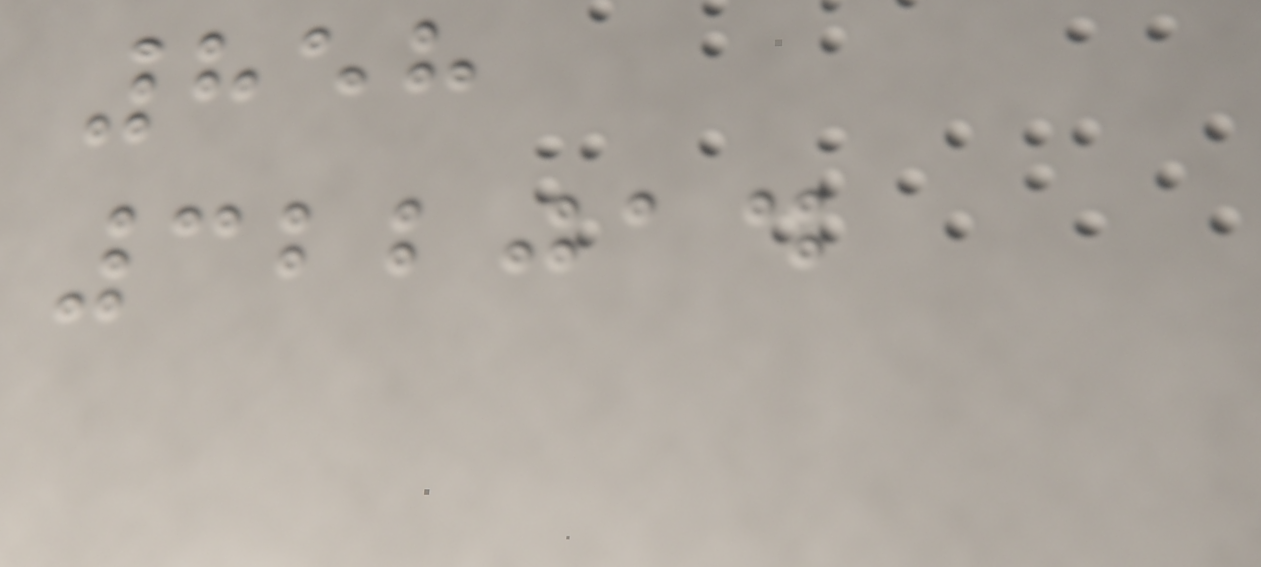858
322014
